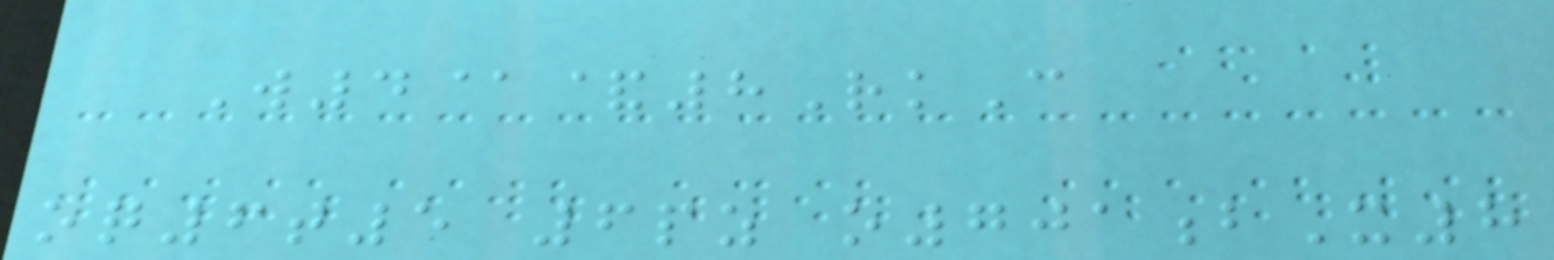W4@&8RkC
oq6t5 6pz o701bX8
